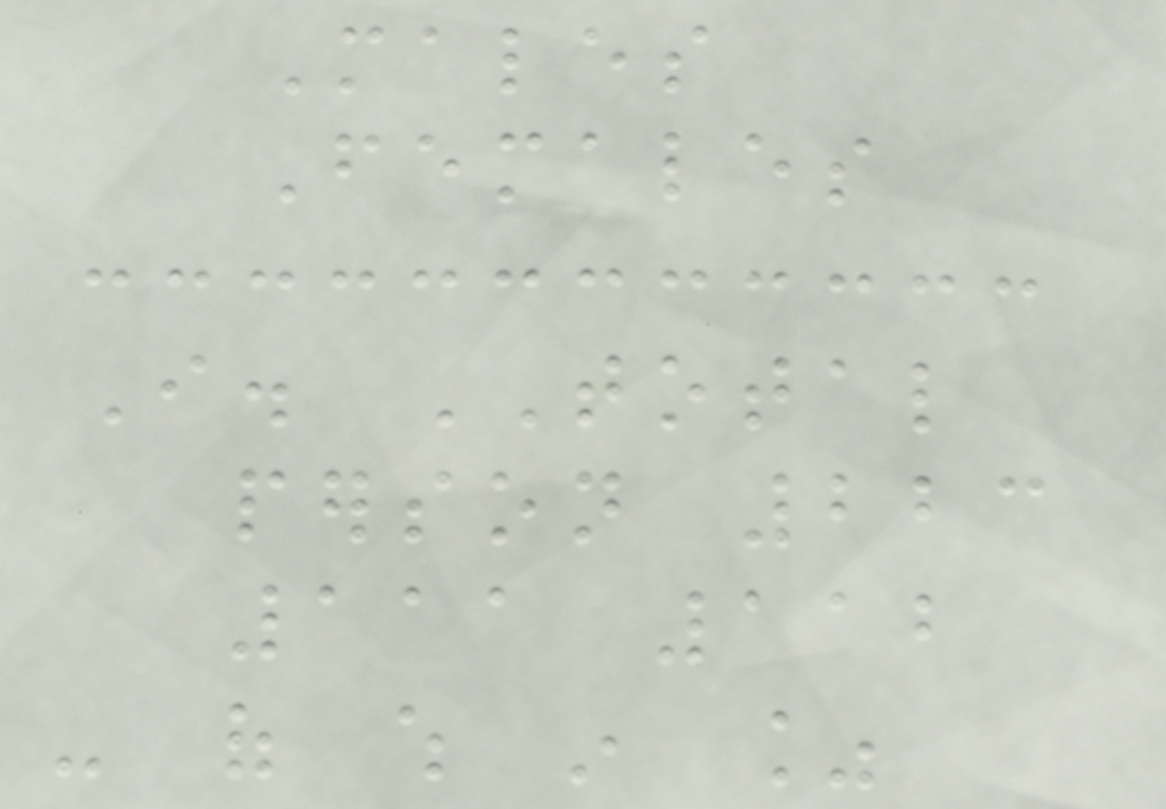Males
Females
I. TOTAL
person 223
111 112
- of which in %
